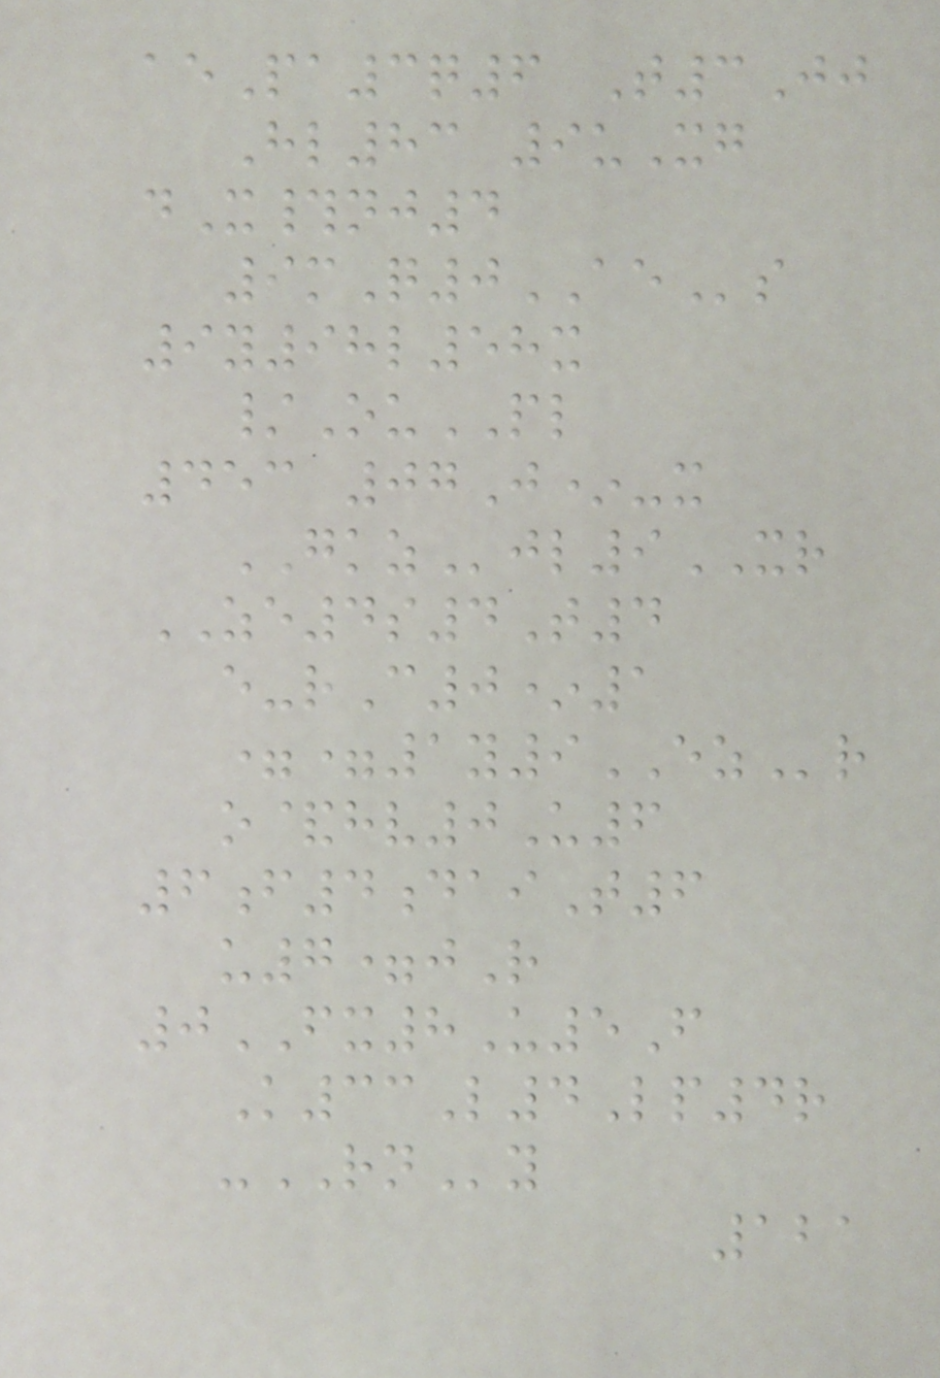aePa3q6 T3Jj
Hl83 9uXg
dX#nj4
9mQ0AEs
9y98l58x
/OuPL
453 07J*-x
GKZjl9XR
ZE4s4T4
e-rC0*1
==1y9EZr
o&hv0U6
6f4daiT6
u7=jR
0FX8U5F
K33L4Lp4r
-RNy
121
